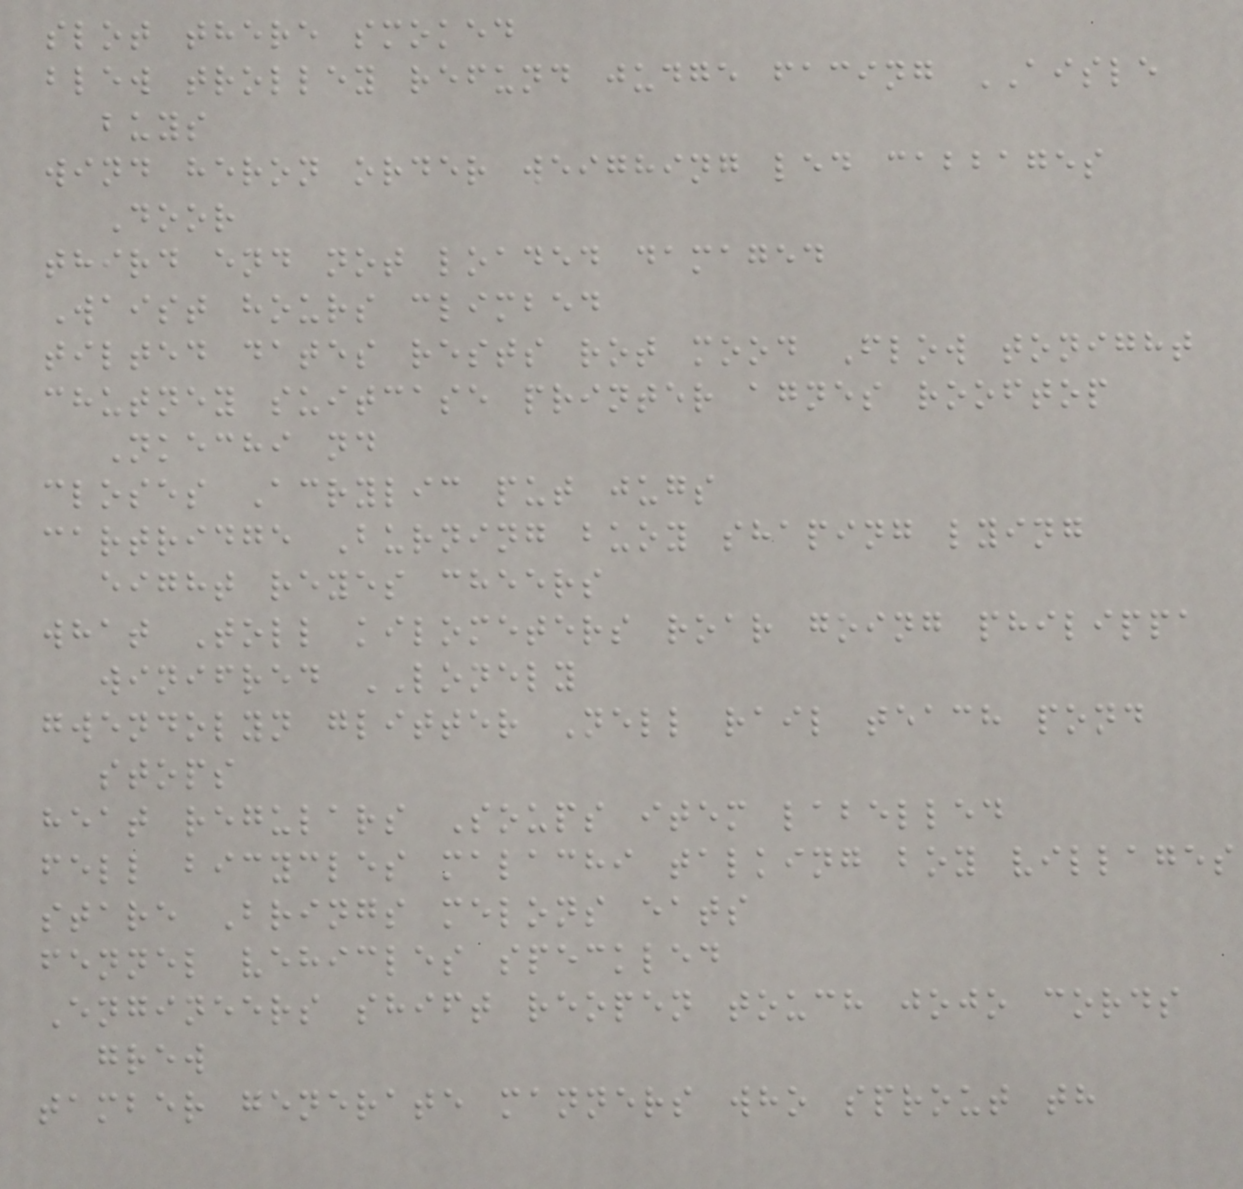slot there smoked
blew trolley refund judge facing AISLE
buys
wind heron order weighing led cabbages
Door
third end not loaded damaged
Waist hours climbed
tilted dates rests rot mood Flow tonight
chutney suitcase printer agnes rooftop
Nkechi nd
closes Acrylic put jugs
cartridge Burning buoy shaping lying
eight reyes cheers
what Toll kilometers roar going philippa
winifred LONELY
gwendolyn glitter Nell rail teach pond
stops
heat regulars Soups item labelled
fell bicycles malachi talking boy villages
stare Brings melons eats
fennel vehicles speckled
Engineers shift reopen touch jojo cords
grew
tamber generate manners who sprout th
